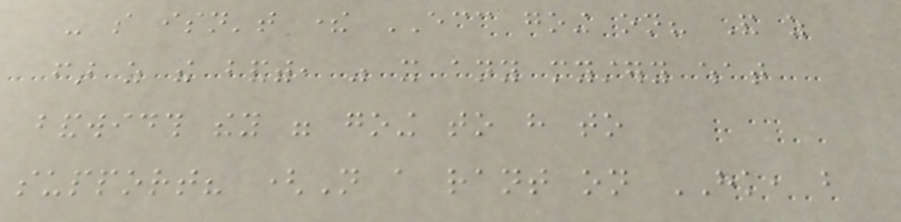- so isn't there ECC going on? And as
far as the bandwith, was it any mystery what
bandwidth they were going to have to
support? (Not a rant on HK, but
